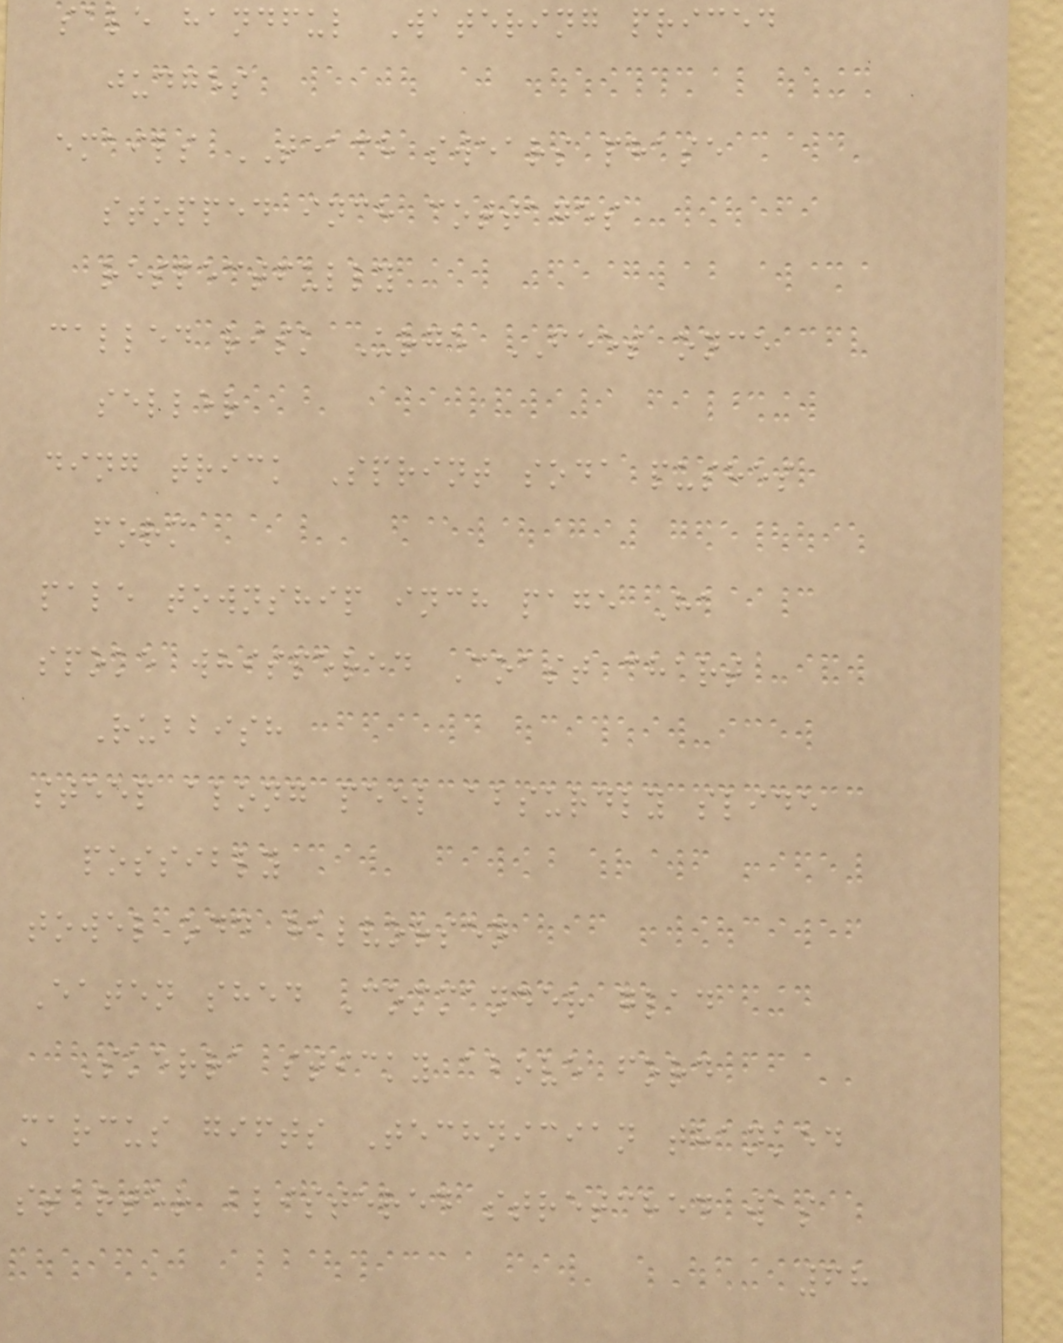sale handful Watering priced
judges
emails TEACH swears phase
stopped inch cottages
respectfully
called risk Urge FEES once
seller
ding trick Sprint soda pushes
form
pale township inch page Ha
spoke whispered Coast chart
Rubbish
steep along peel absurdly slide
possibly
towel odd halvorsen
Eaten shed Commander glad
Skerra sticky above ford
marcus gifts Technician thanked
starter blistered stretched was
68
